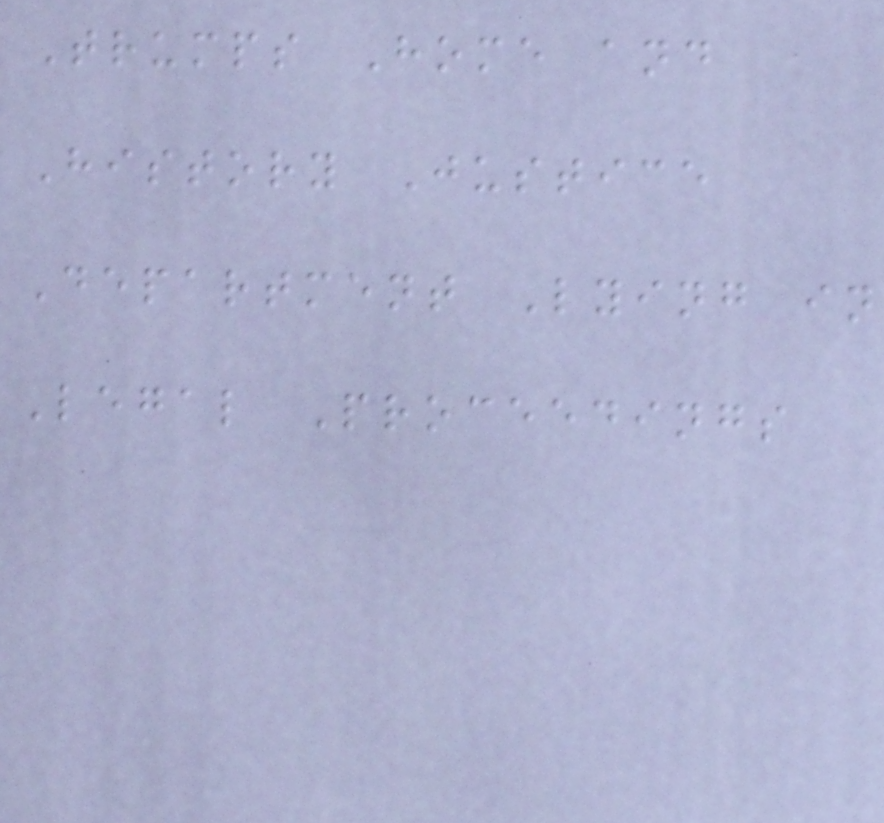Trumps Home and
History Justice
Department Lying in
Legal Proceedings
